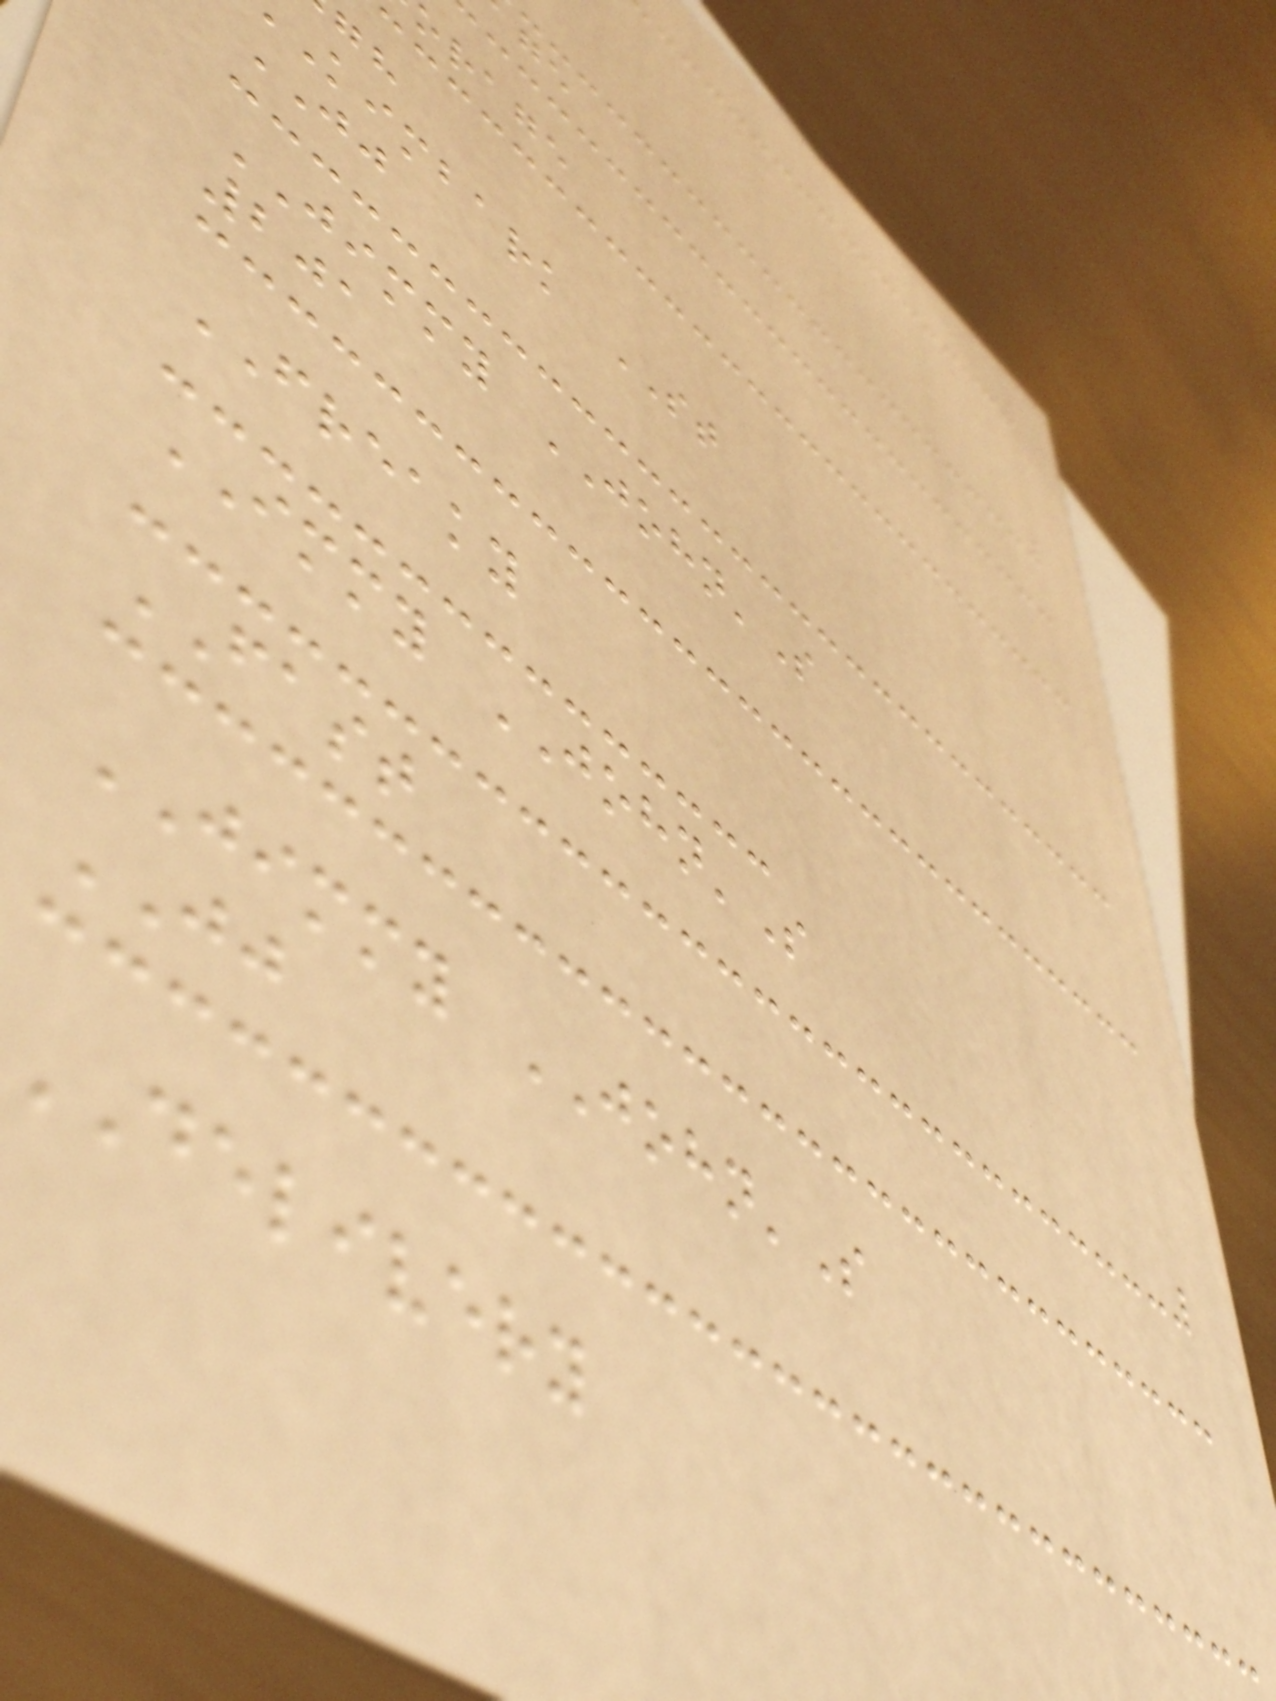orage
kimbark ST
JJ
JIMMY JOHN'S
201
FREAKY
IMMY JOHN'S
FAST
JIMMY JOHN'S
JJ
delivery
